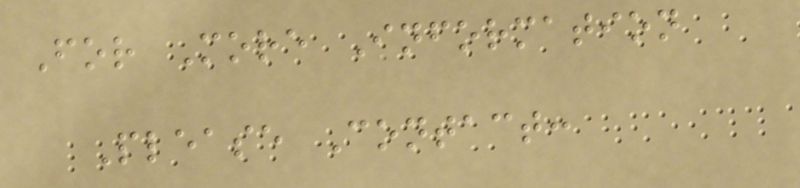For More Information
Please Contact:
